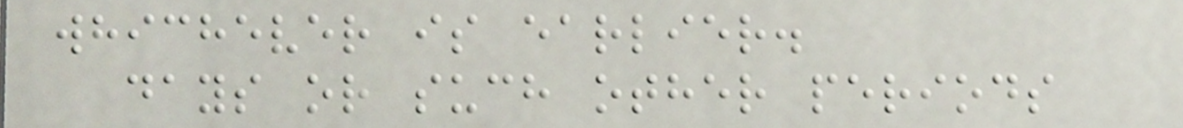whichever is earlier.
days or such other periods
